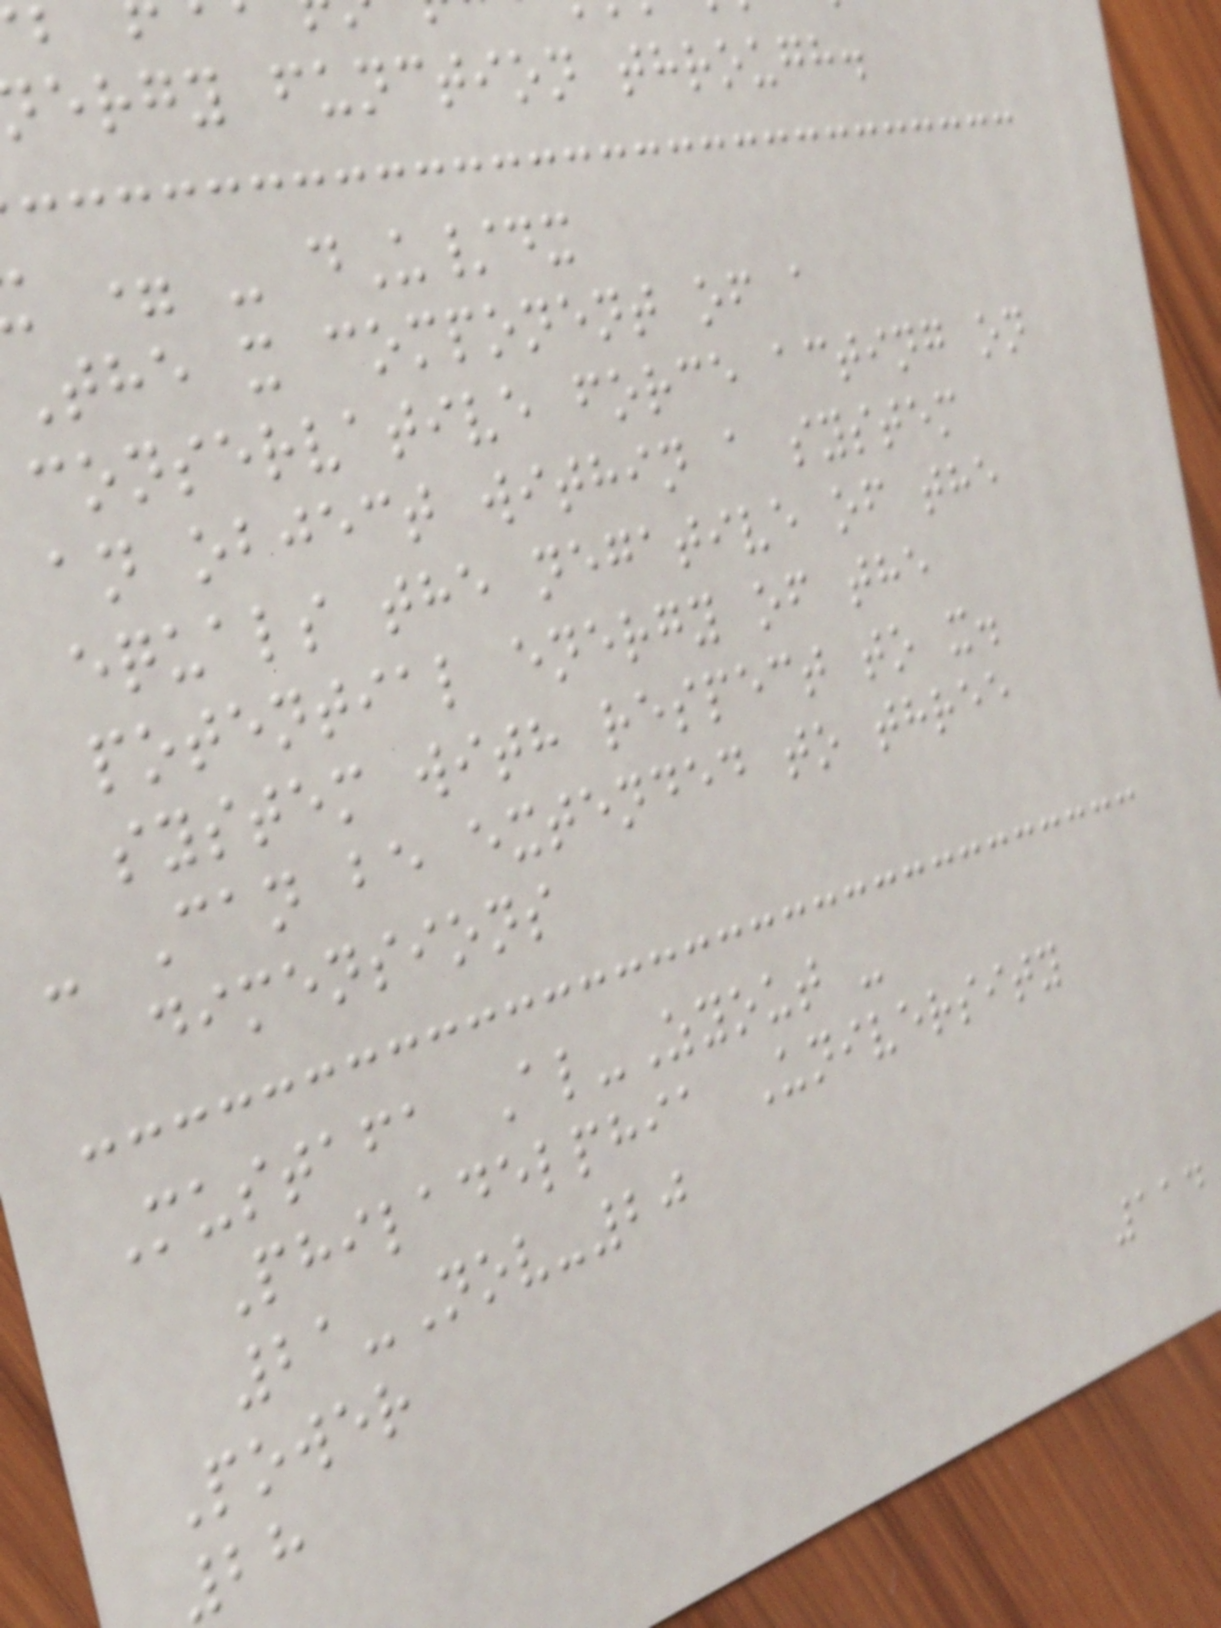ergy function through.
= - dU/dx
The x component of a
conservative force acting on
an object within a system
equals the negative of the
potential energy of the
system with respect to x.
- Can be extended to three
dimensions
Mustafa Al-Zyout -
Philadelphia University
21-Nov-20
Power
28
114
